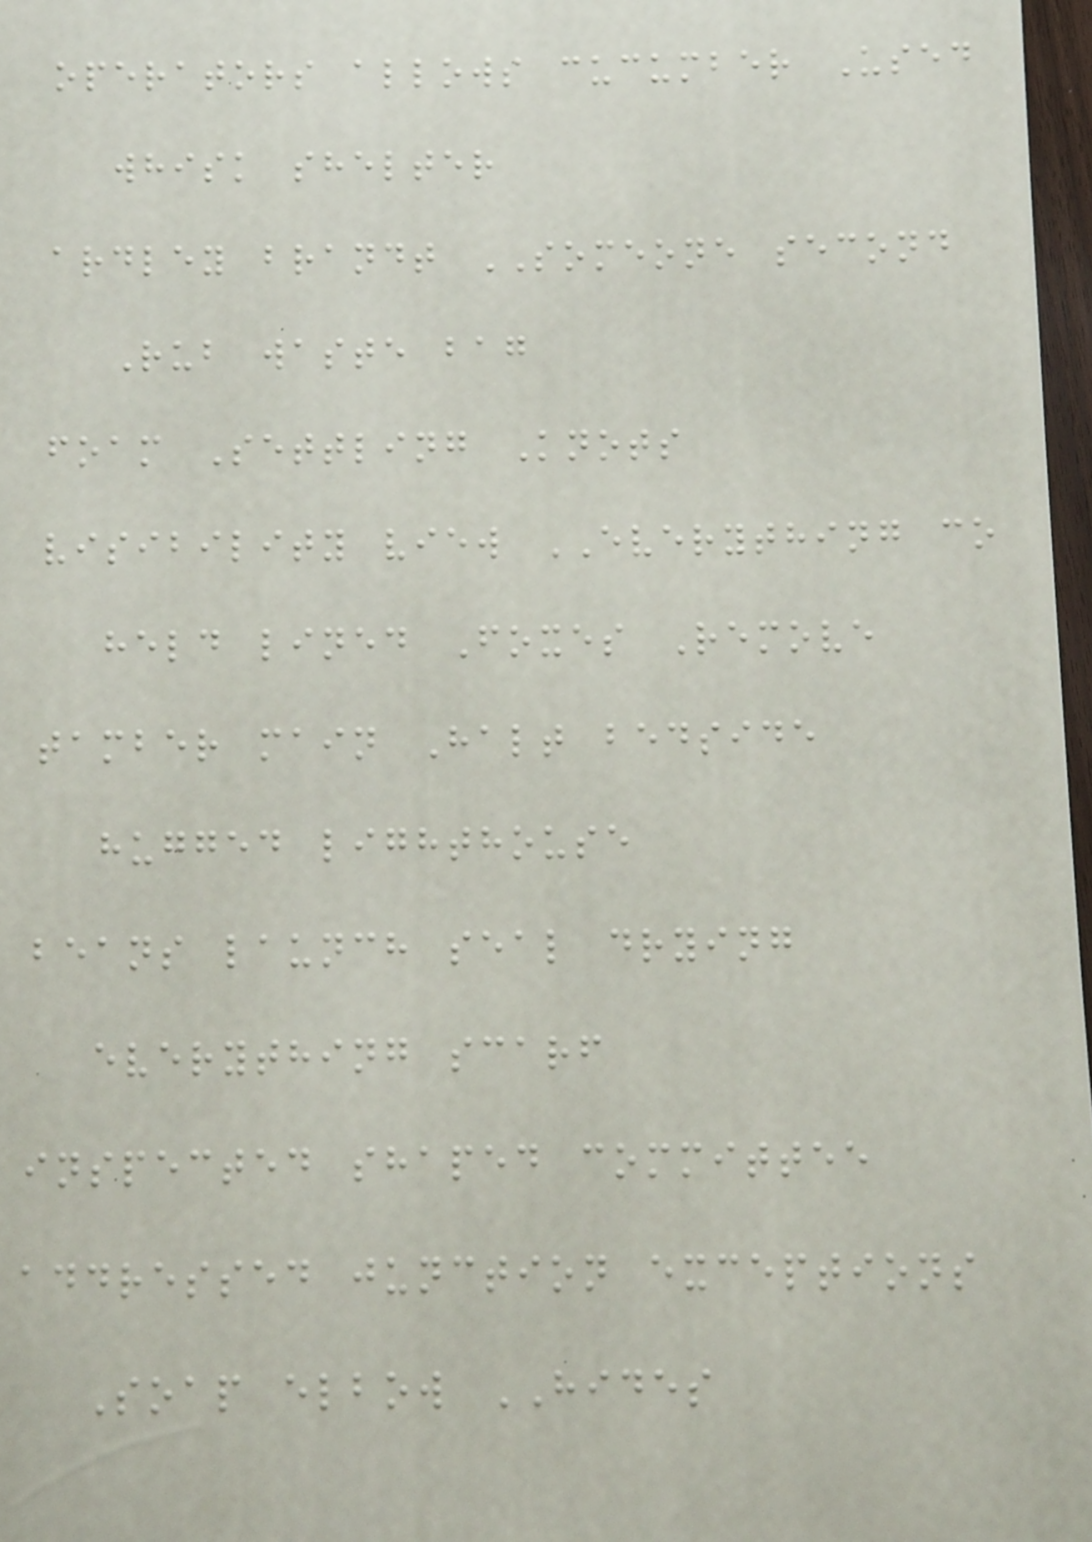operators allows cucumber Used
whisk shelter
ardley brandt SOMEONE second
Rub waste bag
foam Settling Knots
visibility view EVERYTHING co
held lined Foxes Remove
tamber main Halt bedside
hugged lighthouse
beans launch seal drying
everything scarf
inspected shaped committee
addressed junction exceptions
Soap elbow HIDES
